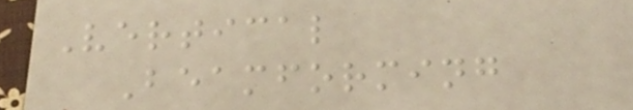Vertical
Beamforming
